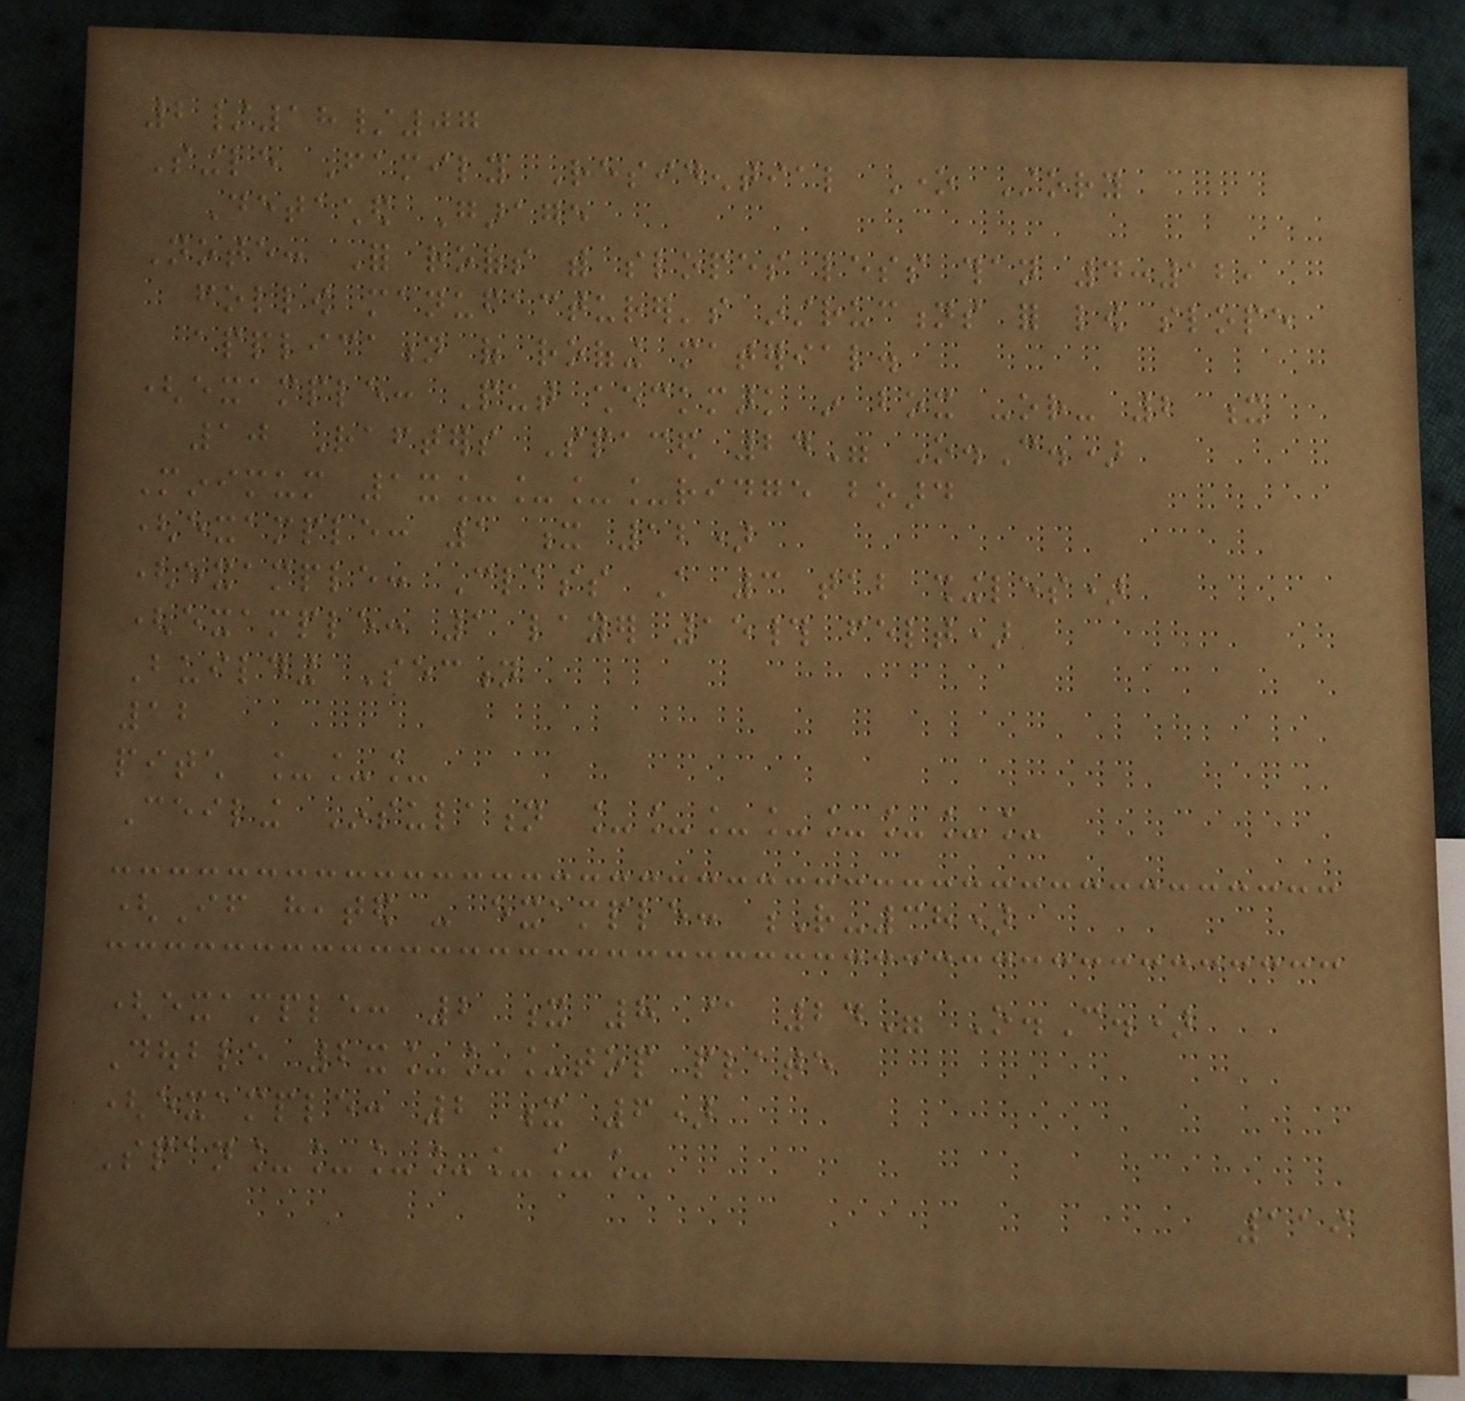2/18/07
Single Family Residential One Story
Detached Garage
Note: For roofs with slopes less than 4:12,
follow manufacturer's instructions for low slope
application of roofing material.
(example: Put checkmark in box -or- 2 x
10 Rafters Spaced 24" O.C.)
Minimum 1x____ridge board
(example: 1 x 12)
(example: Class A 3 tab shingles)
(example: 1 layer 15# felt)
Building Section
12
pitch ___
Ceiling Insulation ________
(If heated - example: R-38)
(example: 2 x 8 @ 24" O.C.)
Double 2x___top plate
(example: 2 x 6)
Span_______
119
